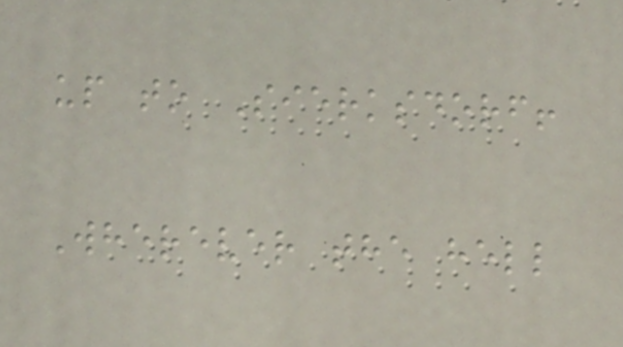up to Sierksdorf!
Wherever the hell
